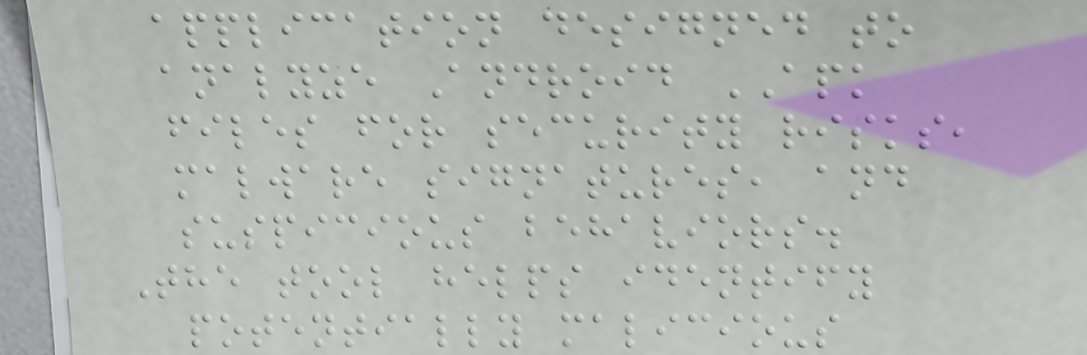application designed to
analyze Android APK
files for security risks,
malware signatures, and
suspicious behaviors.
The tool helps identify
potentially malicious
